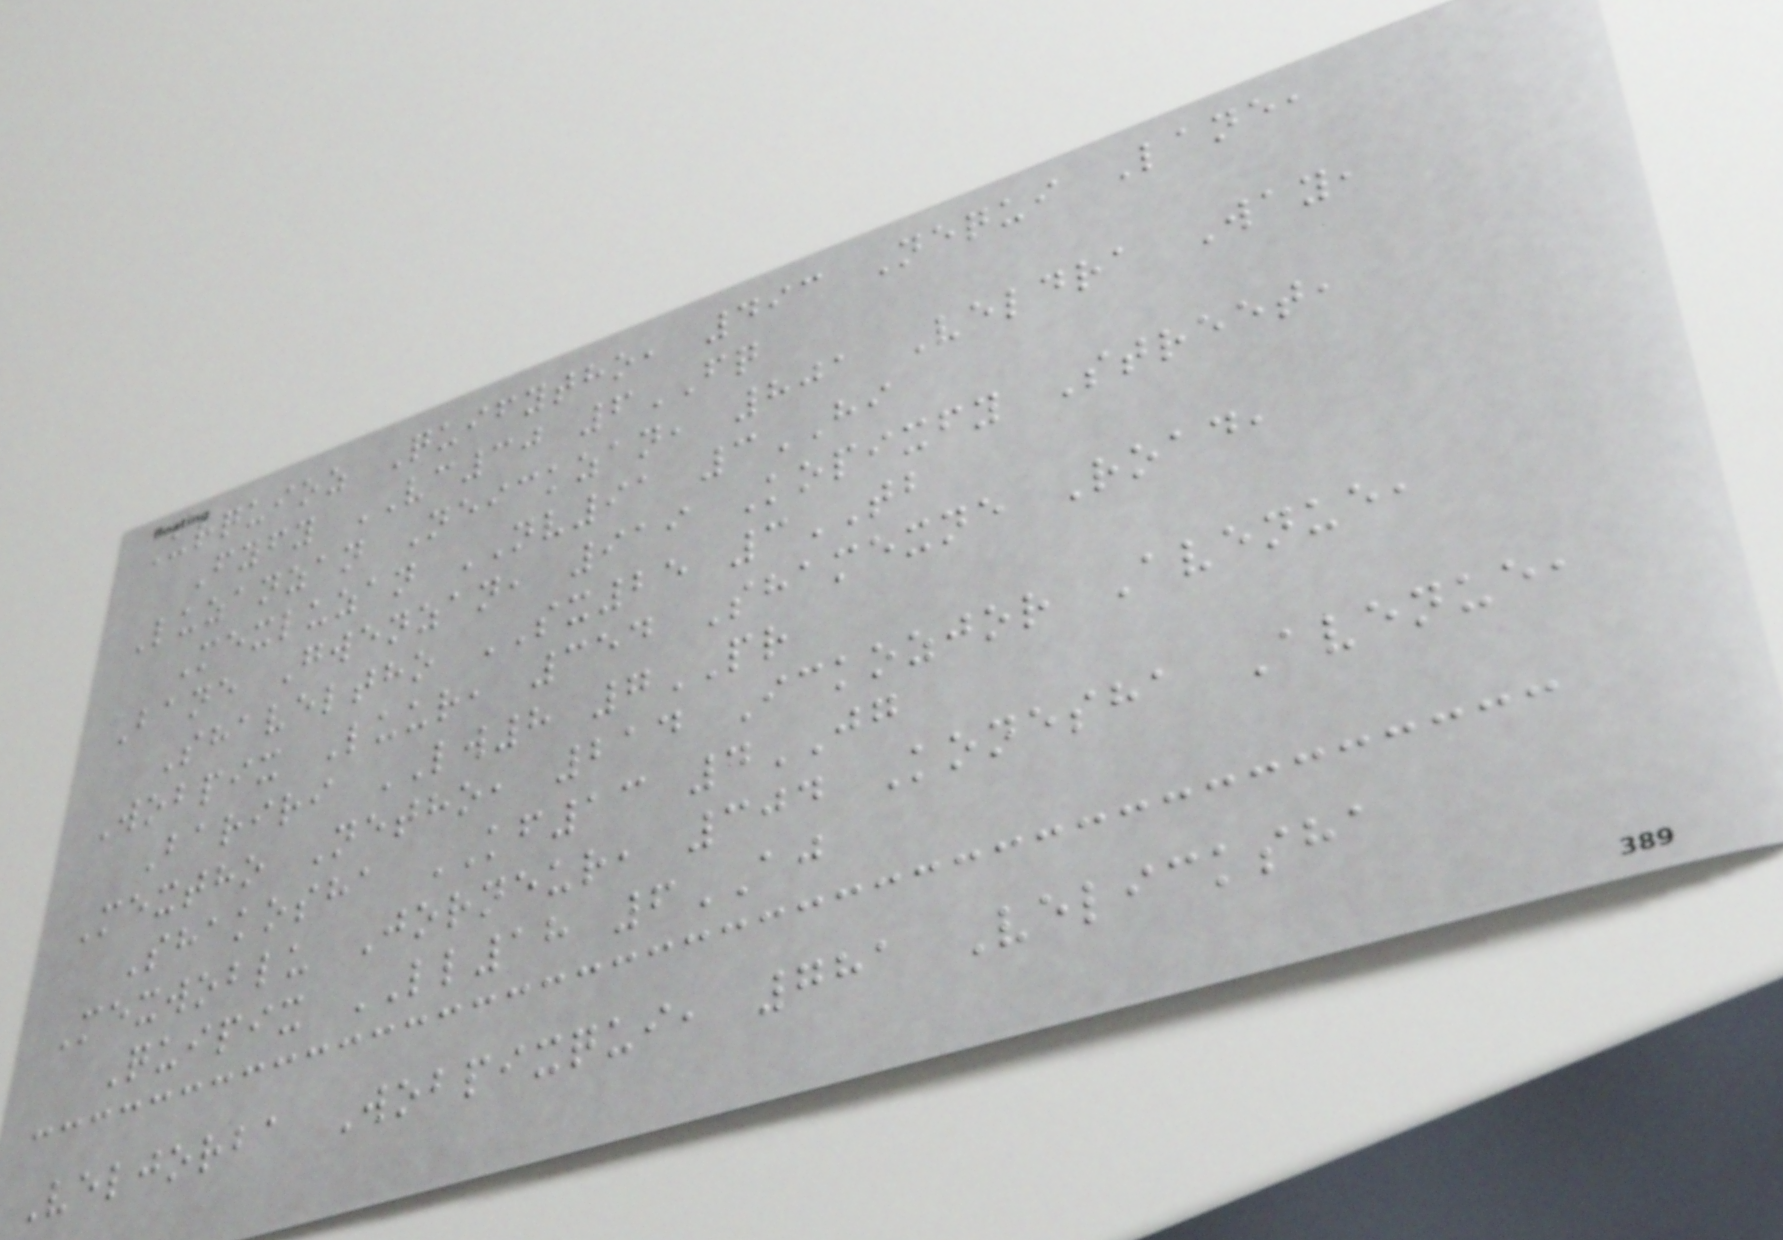Urquioz Quifytho, 493 Nequi Lane,
Fyfy VC30 6FQ
Luzanzan Neickzan, 801 Veldra Way,
Mexluzan NV91 3HI
Bane Gwenzan, 919 Kopixfy Street,
Shaveltho SX25 3TB
Wobpix Luur, 354 Shamexne Road,
Bariri LW8 7PR
Mextho Netho, 214 Ickozjor Avenue,
Shakosha KF13 4JG
Mexwoblu Jorneur, 304 Konesha Avenue,
Quipix LL18 6AJ
Veljorba Wobpixqui, 781 Velicksha
